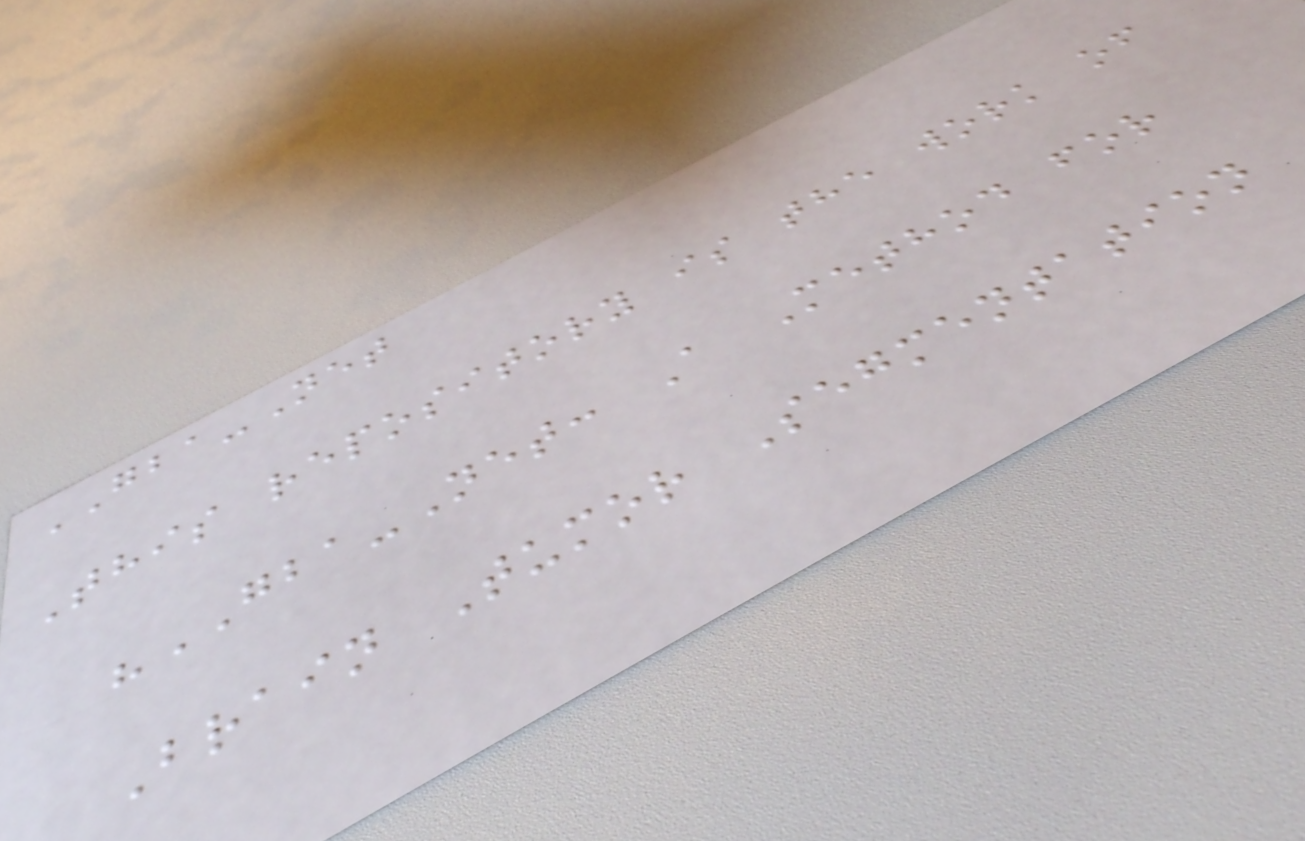GBA-Net
This repository is the work of
"GBA-Net: A Method for
Brain Tumor Segmentation
